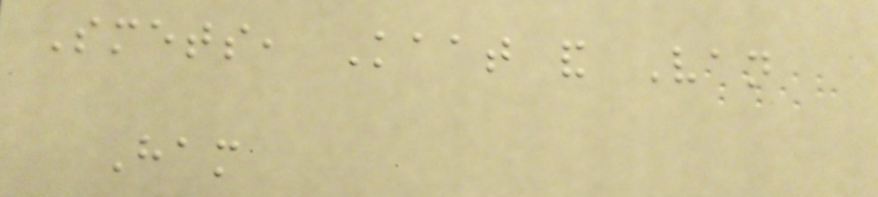Smets, Kaat and Van
Ham
